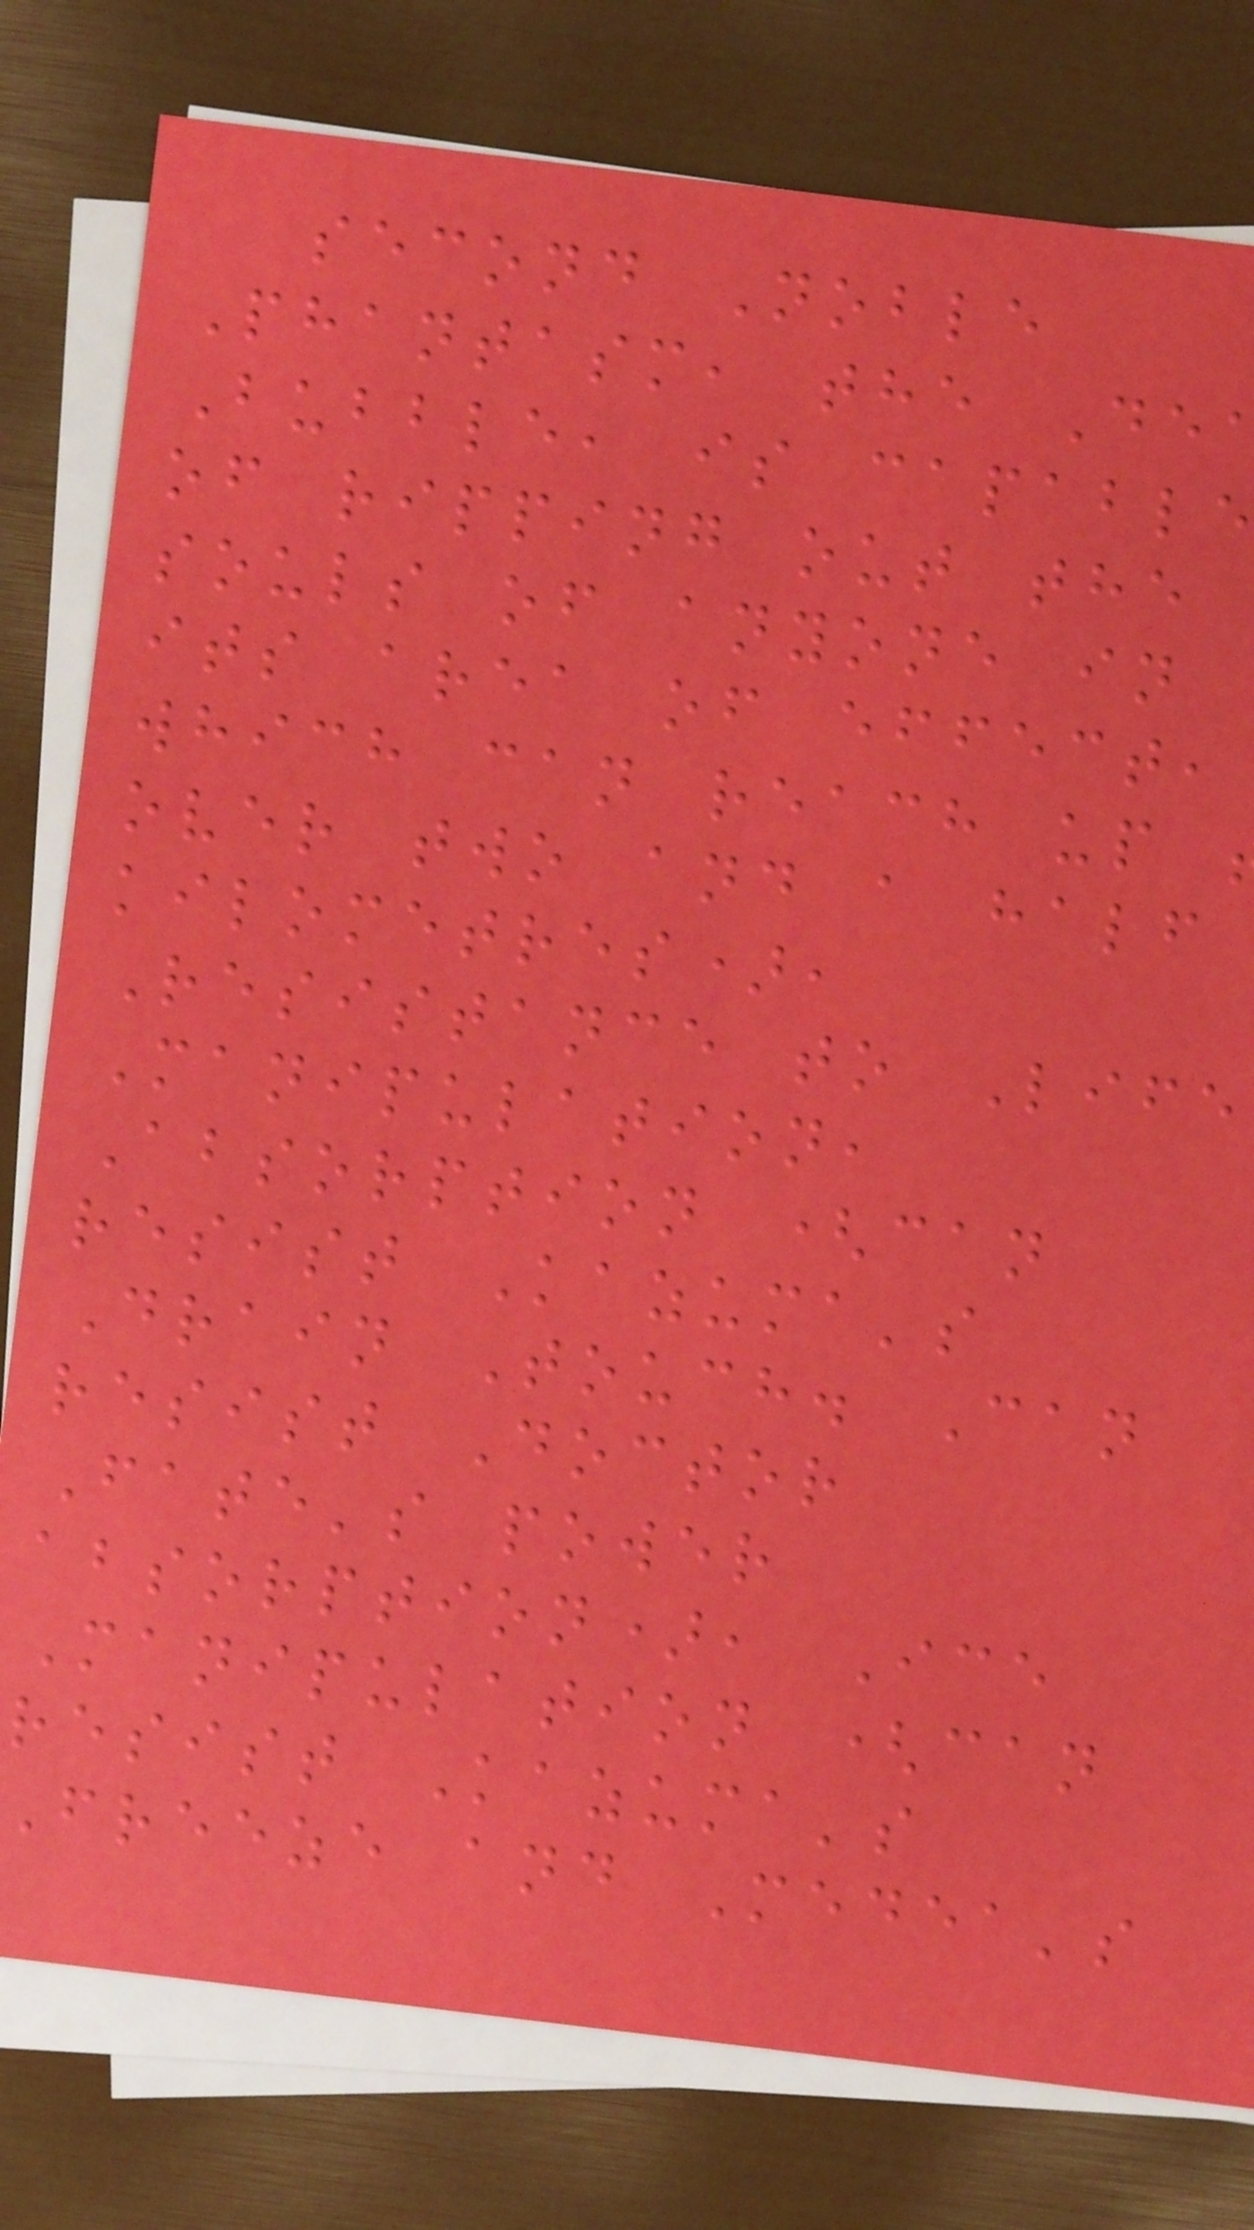second Noble
Phantasm, the De
Bubble, is capable
of ripping out the
souls of anyone in
its area of effect,
which can reach up
over two and a half
kilometres),
Resistance to Life
Manipulation,
Absorption (can
resist Kazuma's
Drain Touch. Can
resist Doctor
Fate's power
absorption), Ice
Manipulation (can
resist Kazuma's
freeze and Medea's
